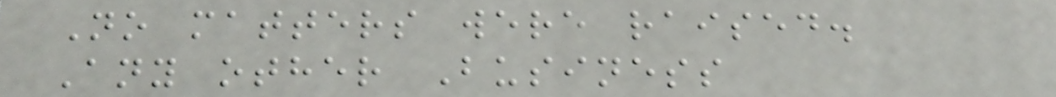No matters were raised.
Any other Business
